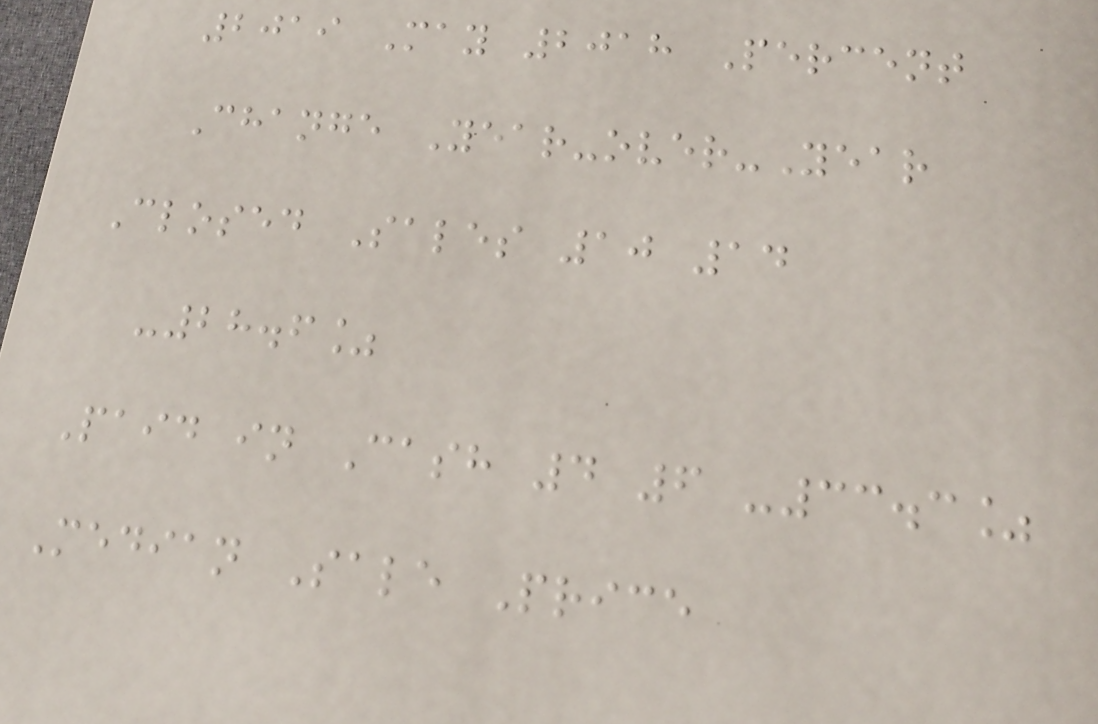2019 May 2018 Percent
Change Year-over-Year
Closed Sales 10 14
-28.6%
Paid in Cash 4 6 -33.3%
Median Sale Price
